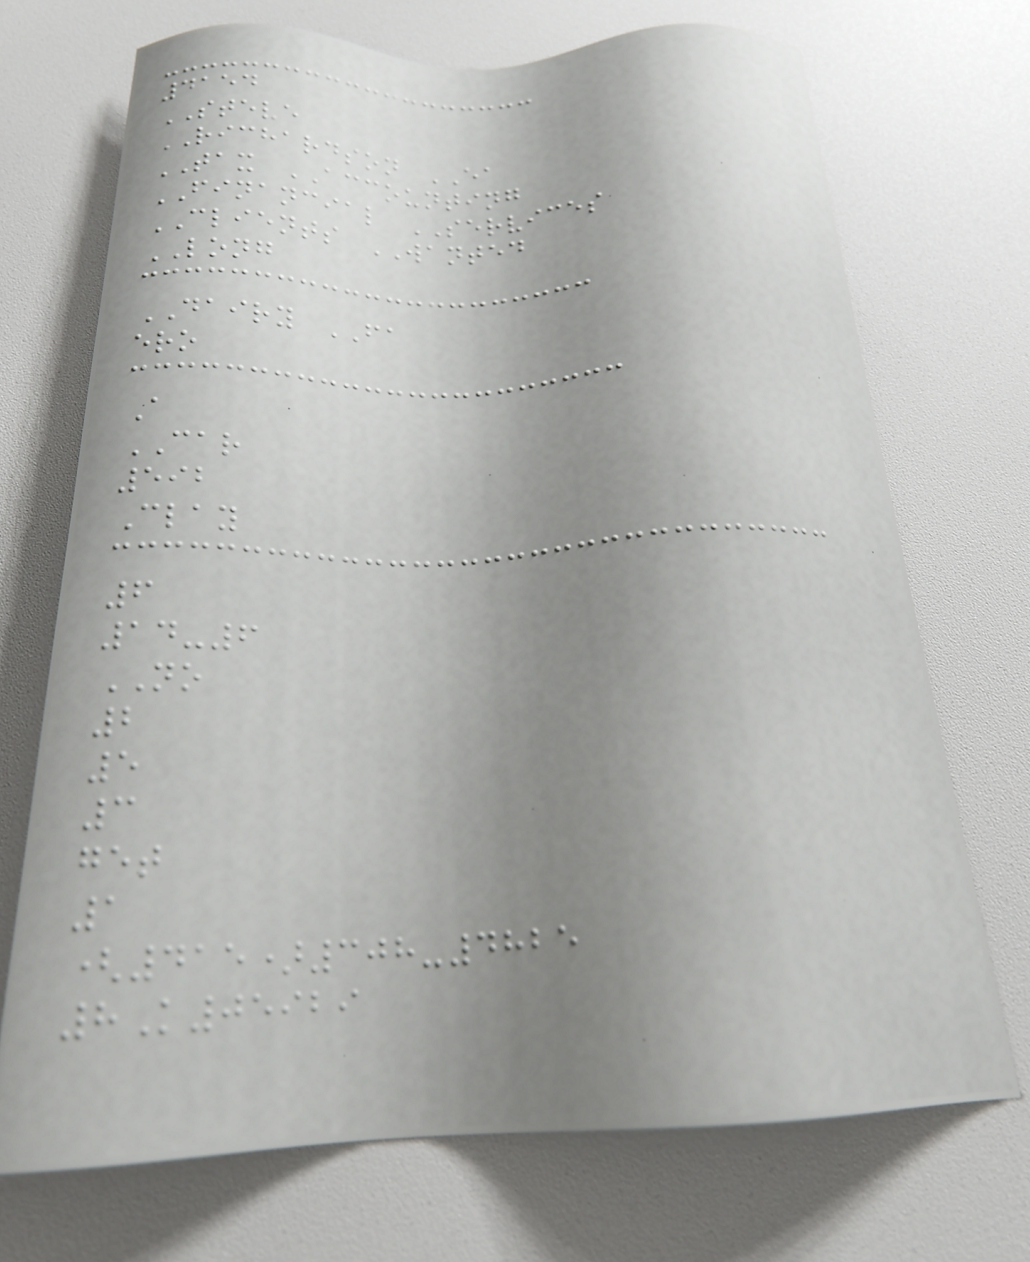4154
STEVE
RICHARDSON EA
TAX ACCOUNTING
FINANCIAL SERVICES
CLIENTS WANTED
LONG
DAIRY FA
ero
A
CAR
592
Clay
6
14-6
NO
2
5
3
get
1
(415)308-4825
8K05929
